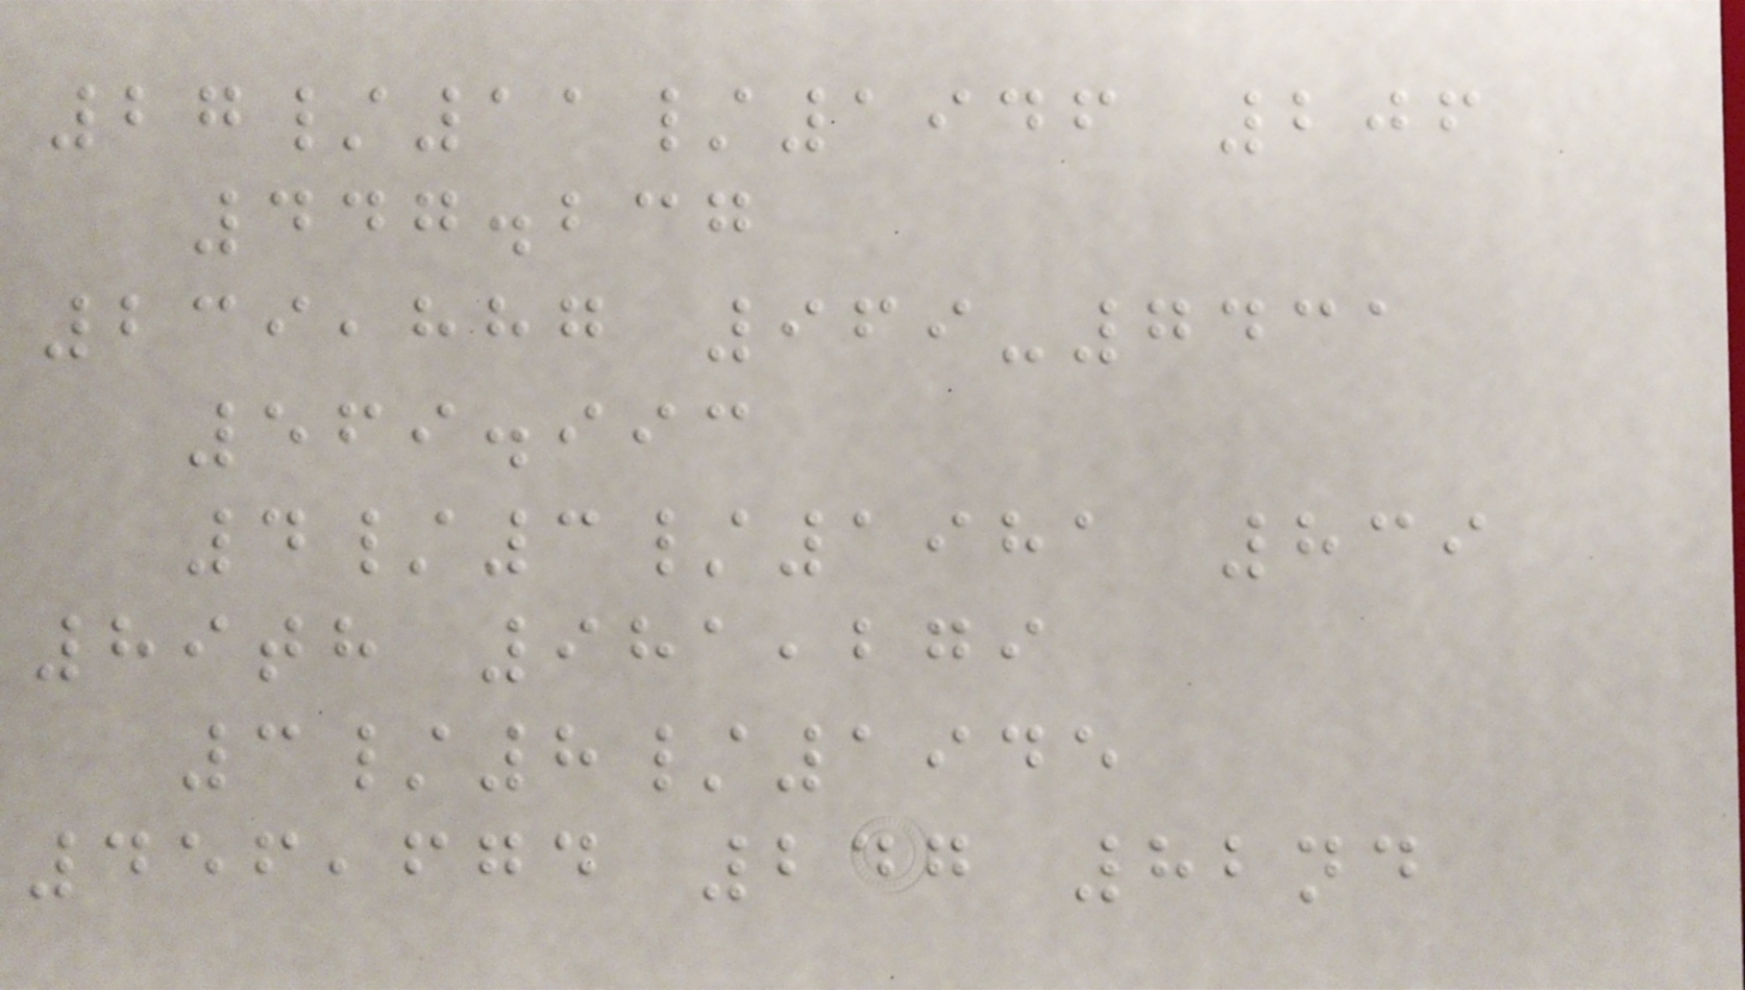27/11/1946 206
447.237
239,887 969-7431
569.993
4/3/1981 839
89th 981,279
3/8/1945
456,674 247 82nd
